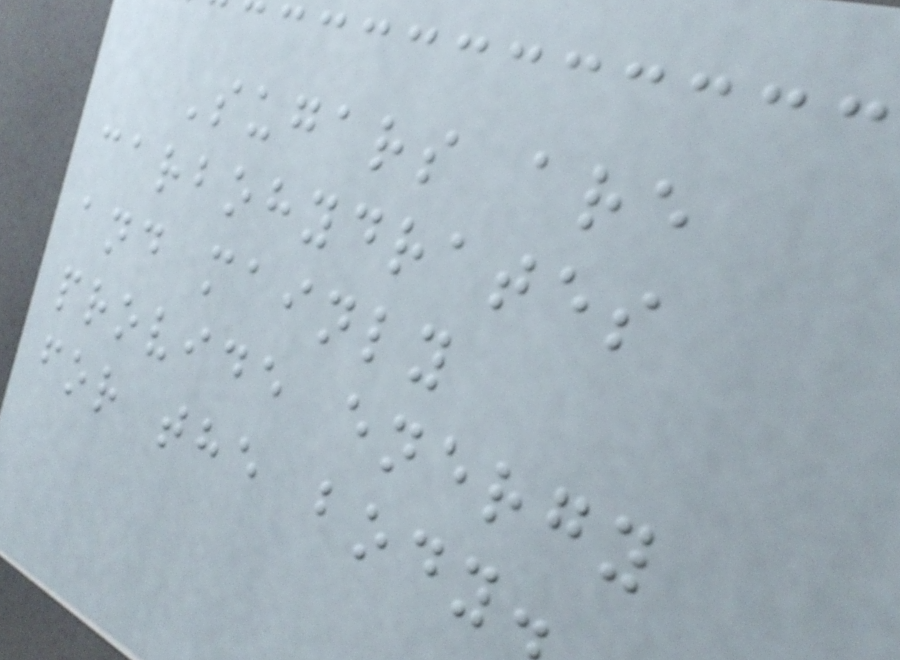Sugars are
carbohydrates
and mainly
provide energy
for the body.
